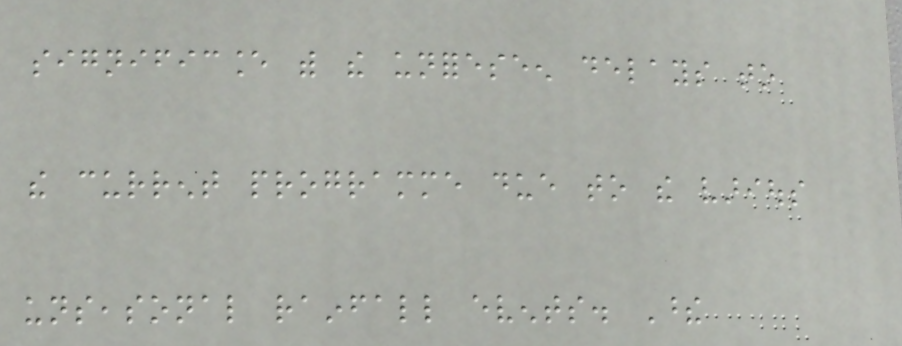significance with the unforeseen delays to
the current programme due to the various
unseasonal rainfall events. These
